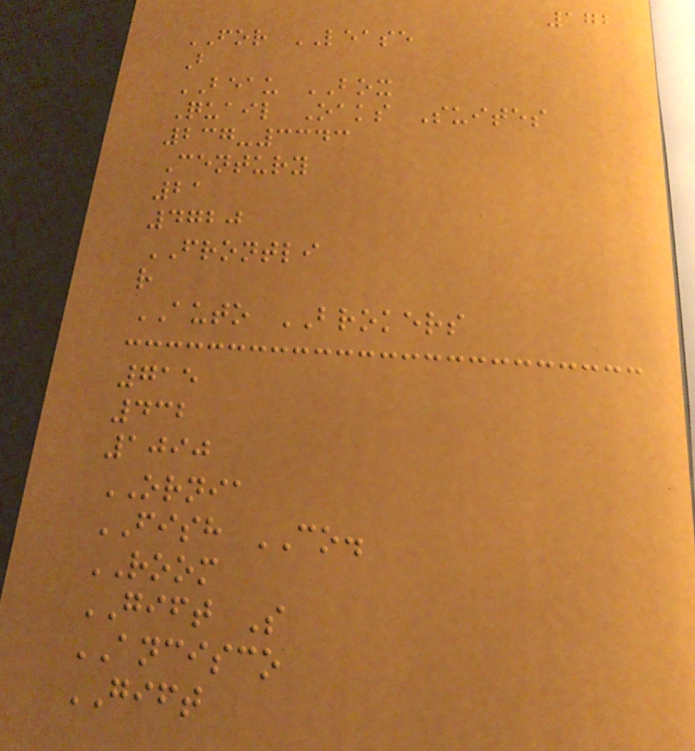172
FOR LEASE
B
BEAU BOX
Quail Oaks Suites
237-3343
Century
21
4720
FRONTLI
r
AUTO BROKERS
715
432
1090
ORNIA
FISH CO.
ROOM
GIFT S
ANCISCO
GIFT
